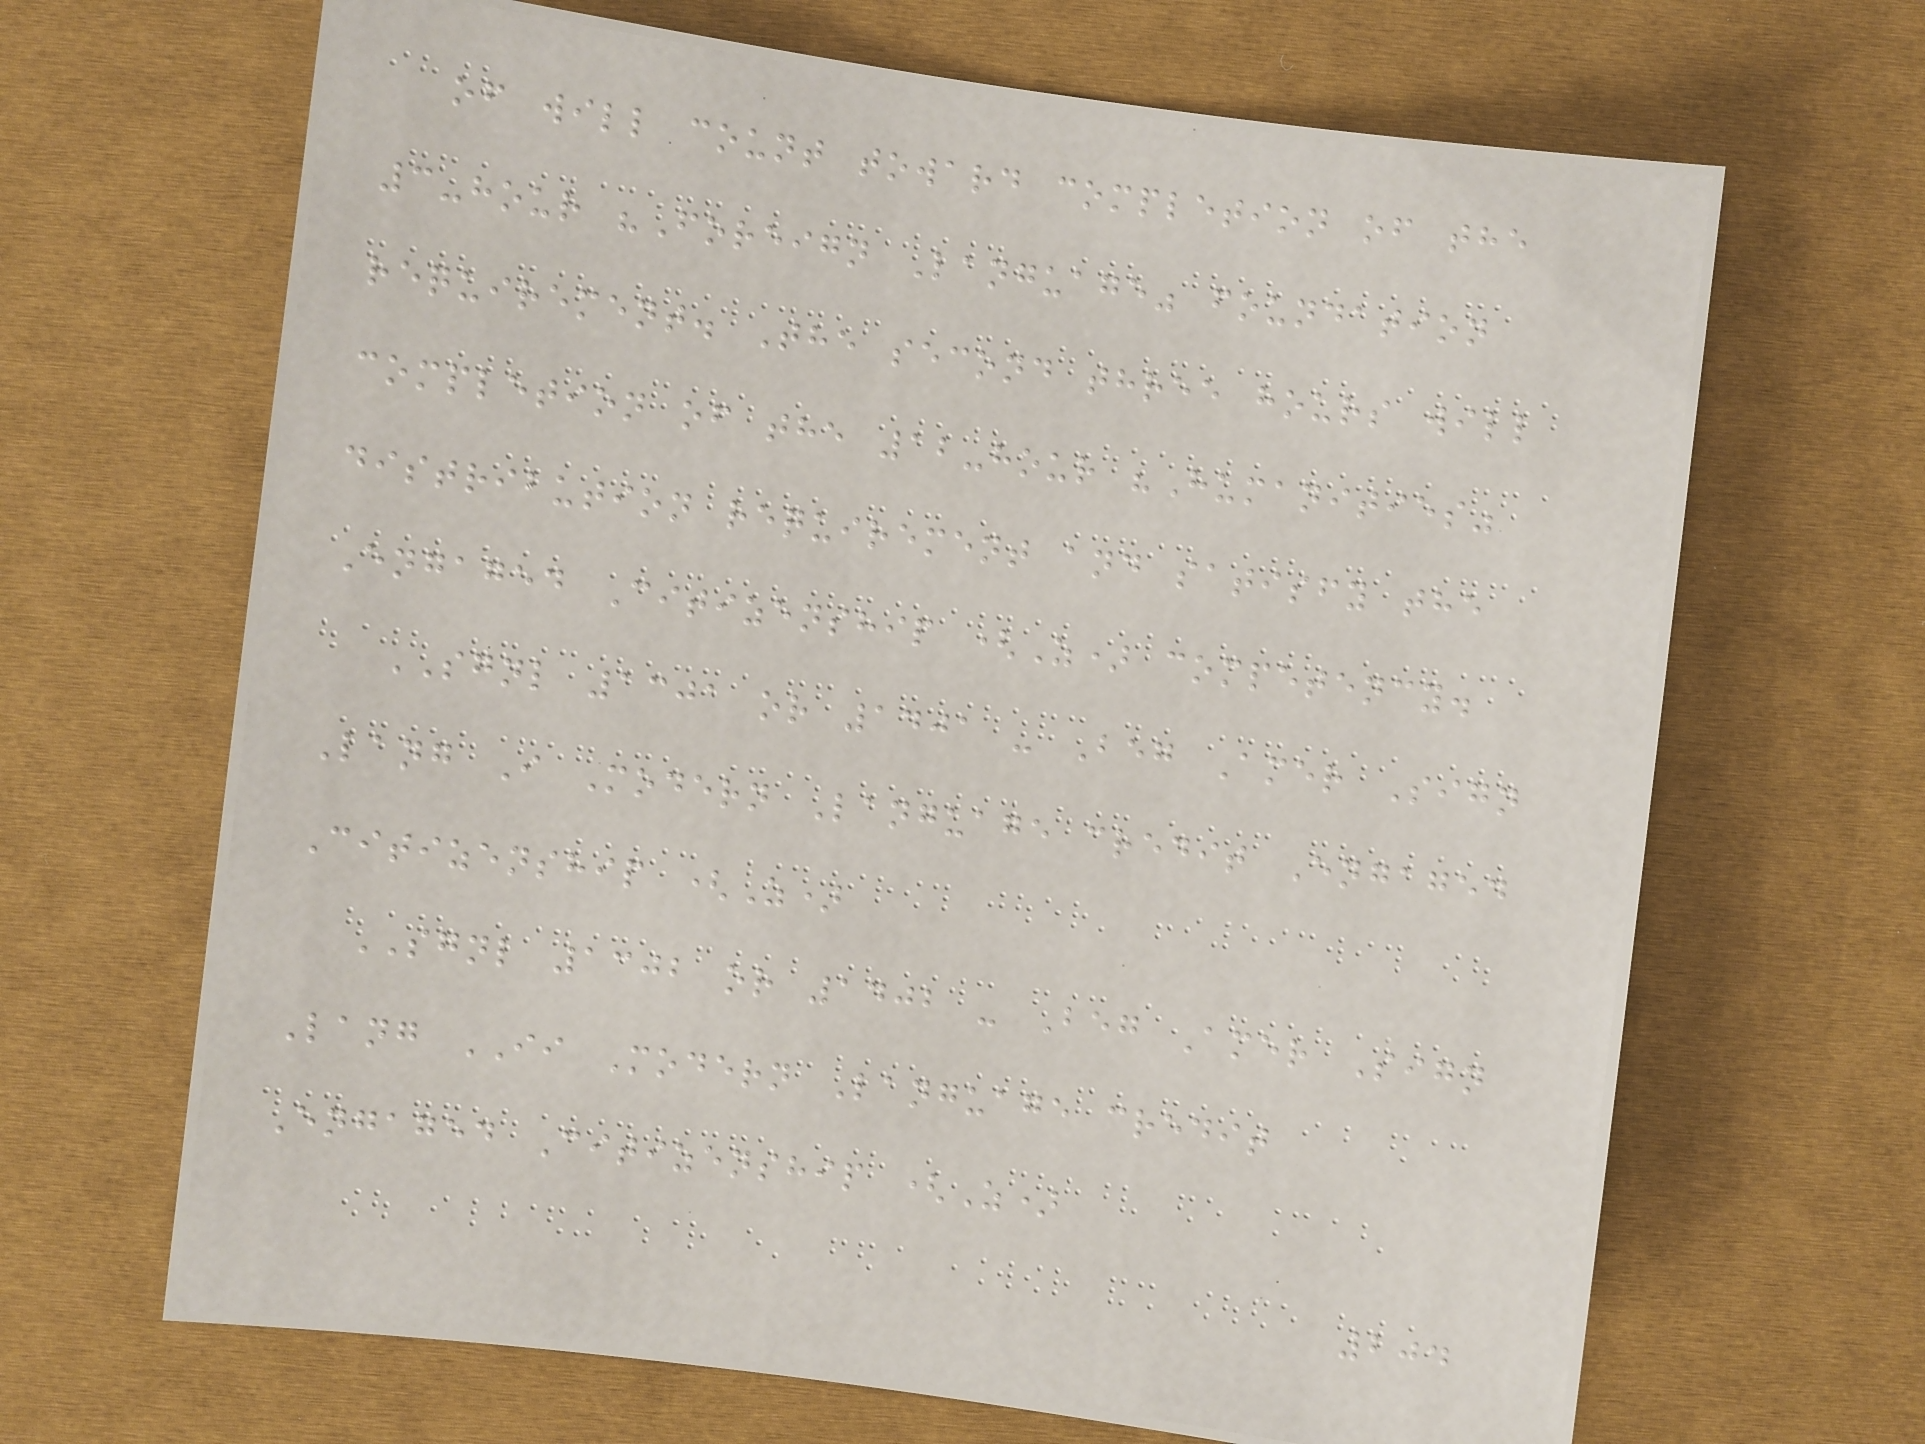of will count toward completion of the
3-hour "Foreign Language" foundation
requirement. The second three hours will
completion of the 12-hour "Humanities"
distribution requirement and satisfy the
Engaged Citizenship (Z) competency.
SGNL 1301 or 1401 - Beg Amer Sign
Lang I Modern Language credit Engaged
Citizenship (Z)
SGNL 1302 or 1402 - Beg Amer Sign
Lang II Modern Language credit
Engaged Citizenship (Z)
204
